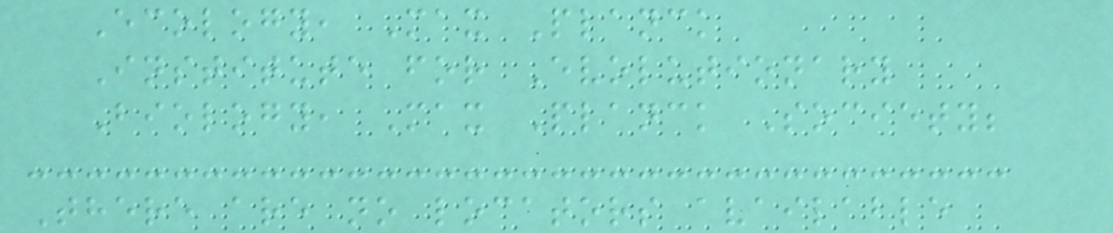Ecology, Max Planck
Institute for Evolutionary
Biology, Max Planck Society;
There are no locators available
